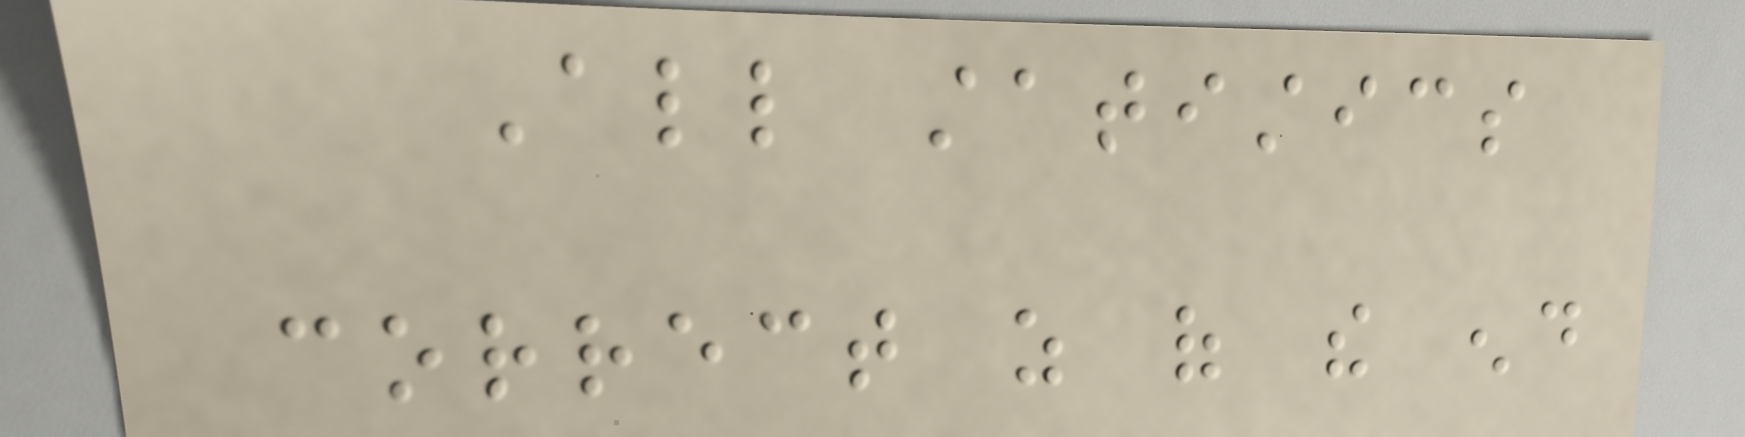All statistics
correct as of the end
